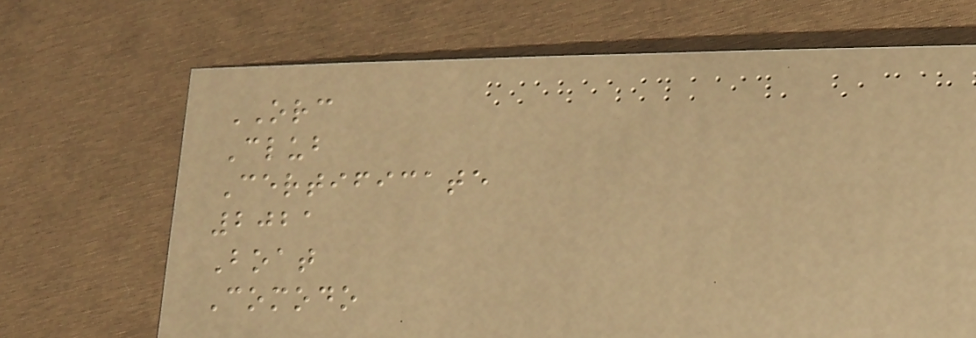ORC
Club
Certificate
2021
Boat
Comodo
